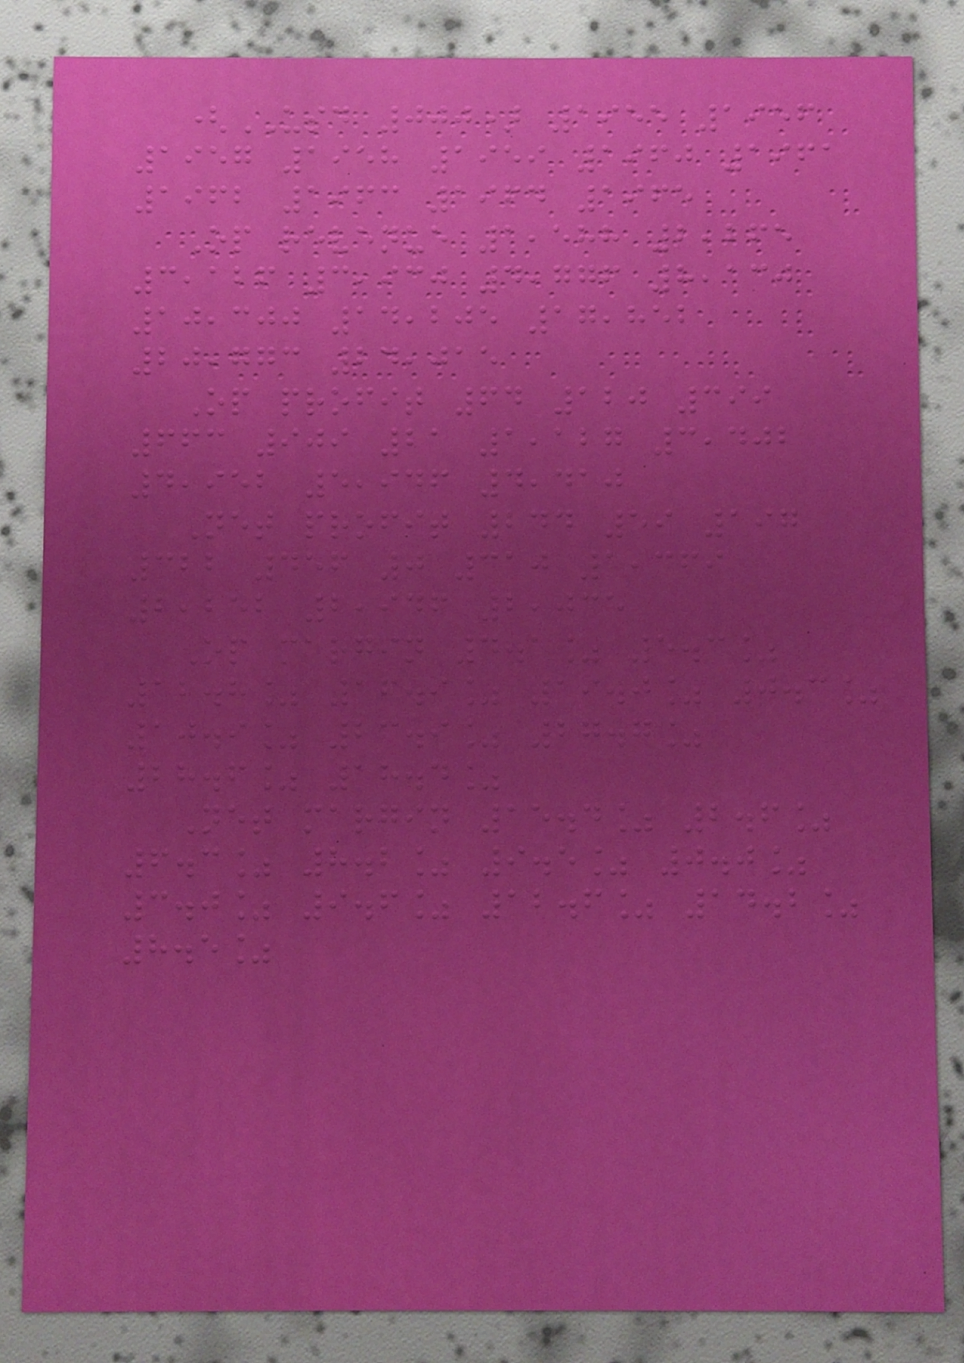(USD 000) 1955 1956
1957 1958 1959 1960 1961
1962 1963 1964 1965
Op revenue 1,588 2,265
3,126 3,930 4,776 8,130
10,300 14,205 17,852
20,773 24,015
Op profit 64 120 399
663 909 21 1,127 3,402
4,952 5,946 4,410
Net profit 244 59 197
322 456 0 310 1,369
2,252 2,946 2,035
Op margin 4.1% 5.3%
12.8% 16.9% 19.0% 0.3%
10.9% 23.9% 27.7%
28.6% 18.4%
Net margin 15.4% 2.6%
6.3% 8.2% 9.5% 0.0%
3.0% 9.6% 12.6% 14.2%
8.5%
